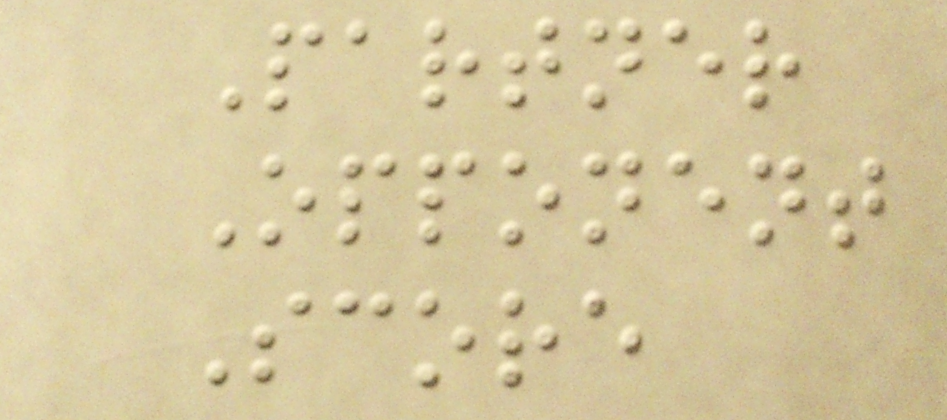Partner
Opponent
Score
